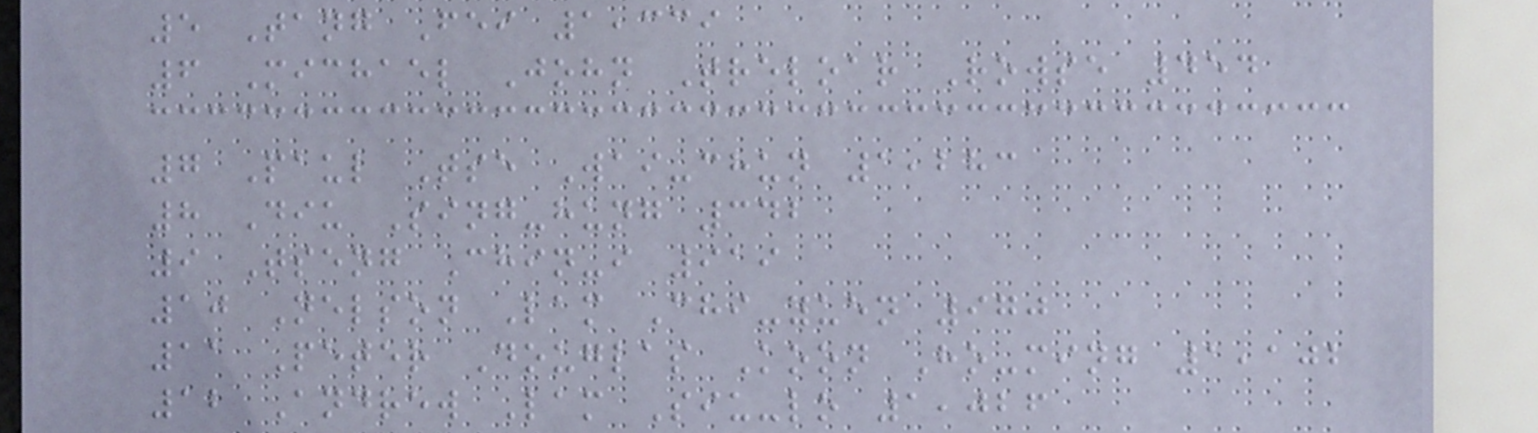5 Tang Fei 1,339
6 Michael John Treloar Rowse 454
7 Paul Tse Wai-chun 1,283
8 Diu Sing-hung 342
9 Tseng Chin-i 919
10 Nelson Lam Chi-yuen 970
11 Peter Douglas Koon Ho-ming 1,102
12 Andrew Lam Siu-lo 1,026
